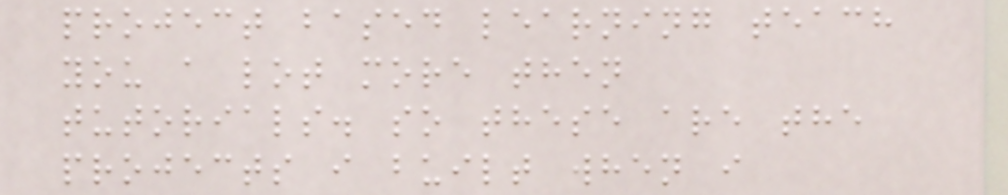project based learning teach
you a lot more then
tutorials. so these are the
projects i built when i
